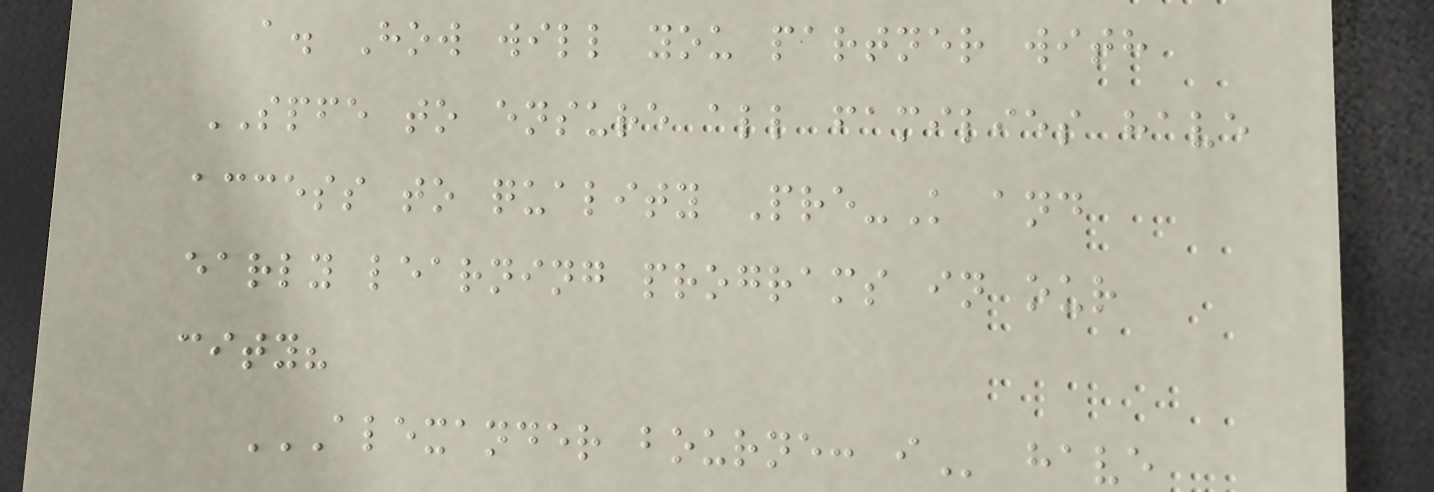a. How will you partner with
SPFE to ensure all families have
access to quality Pre-K and
early learning programs in our
city?
ALEXANDER BOURNE: I have
